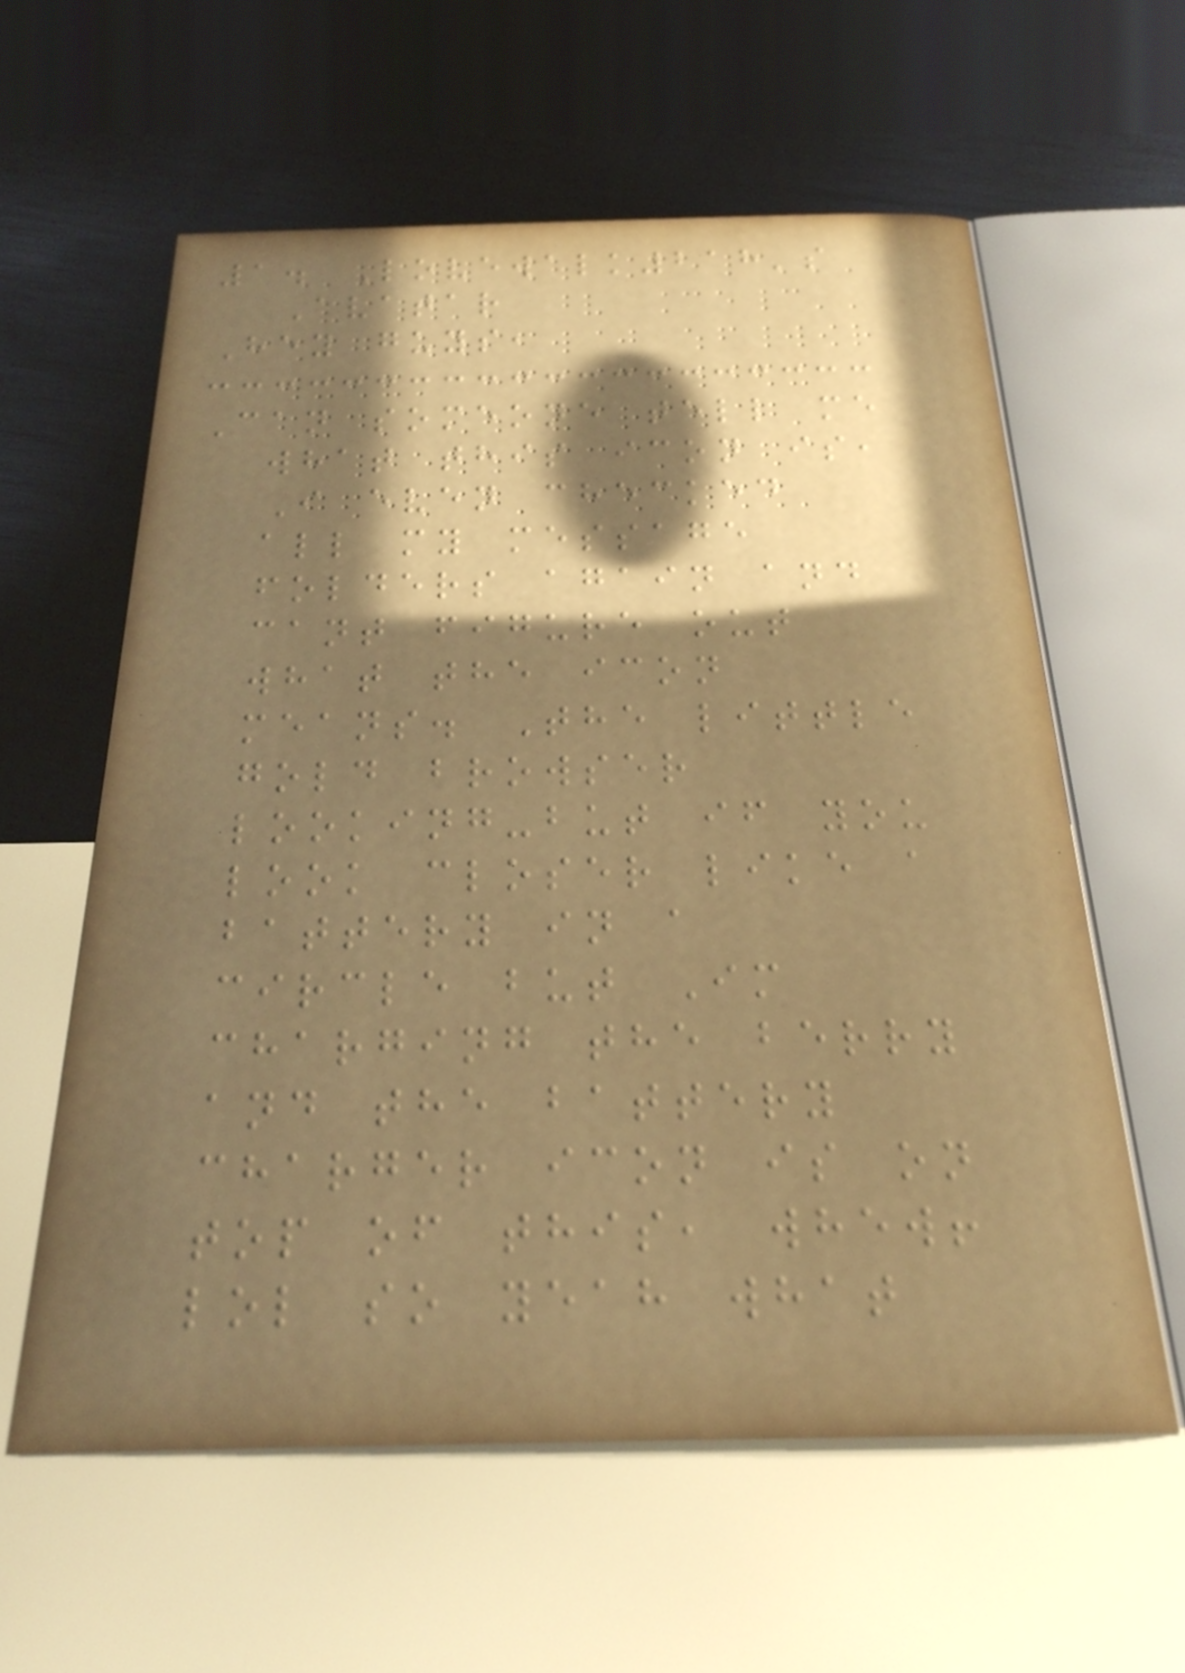1. Lovewalk218's
Avatar
Hey guys,
Can someone tell me
what this icon is,
I even checked
all my message
folders again and
cant figure out
what the icon
means. The little
gold browser
looking-but if you
look closer like a
battery in a
circle but Im
charging the berry
and the battery
charger icon is on
top of this, whew!
lol so yeah what
